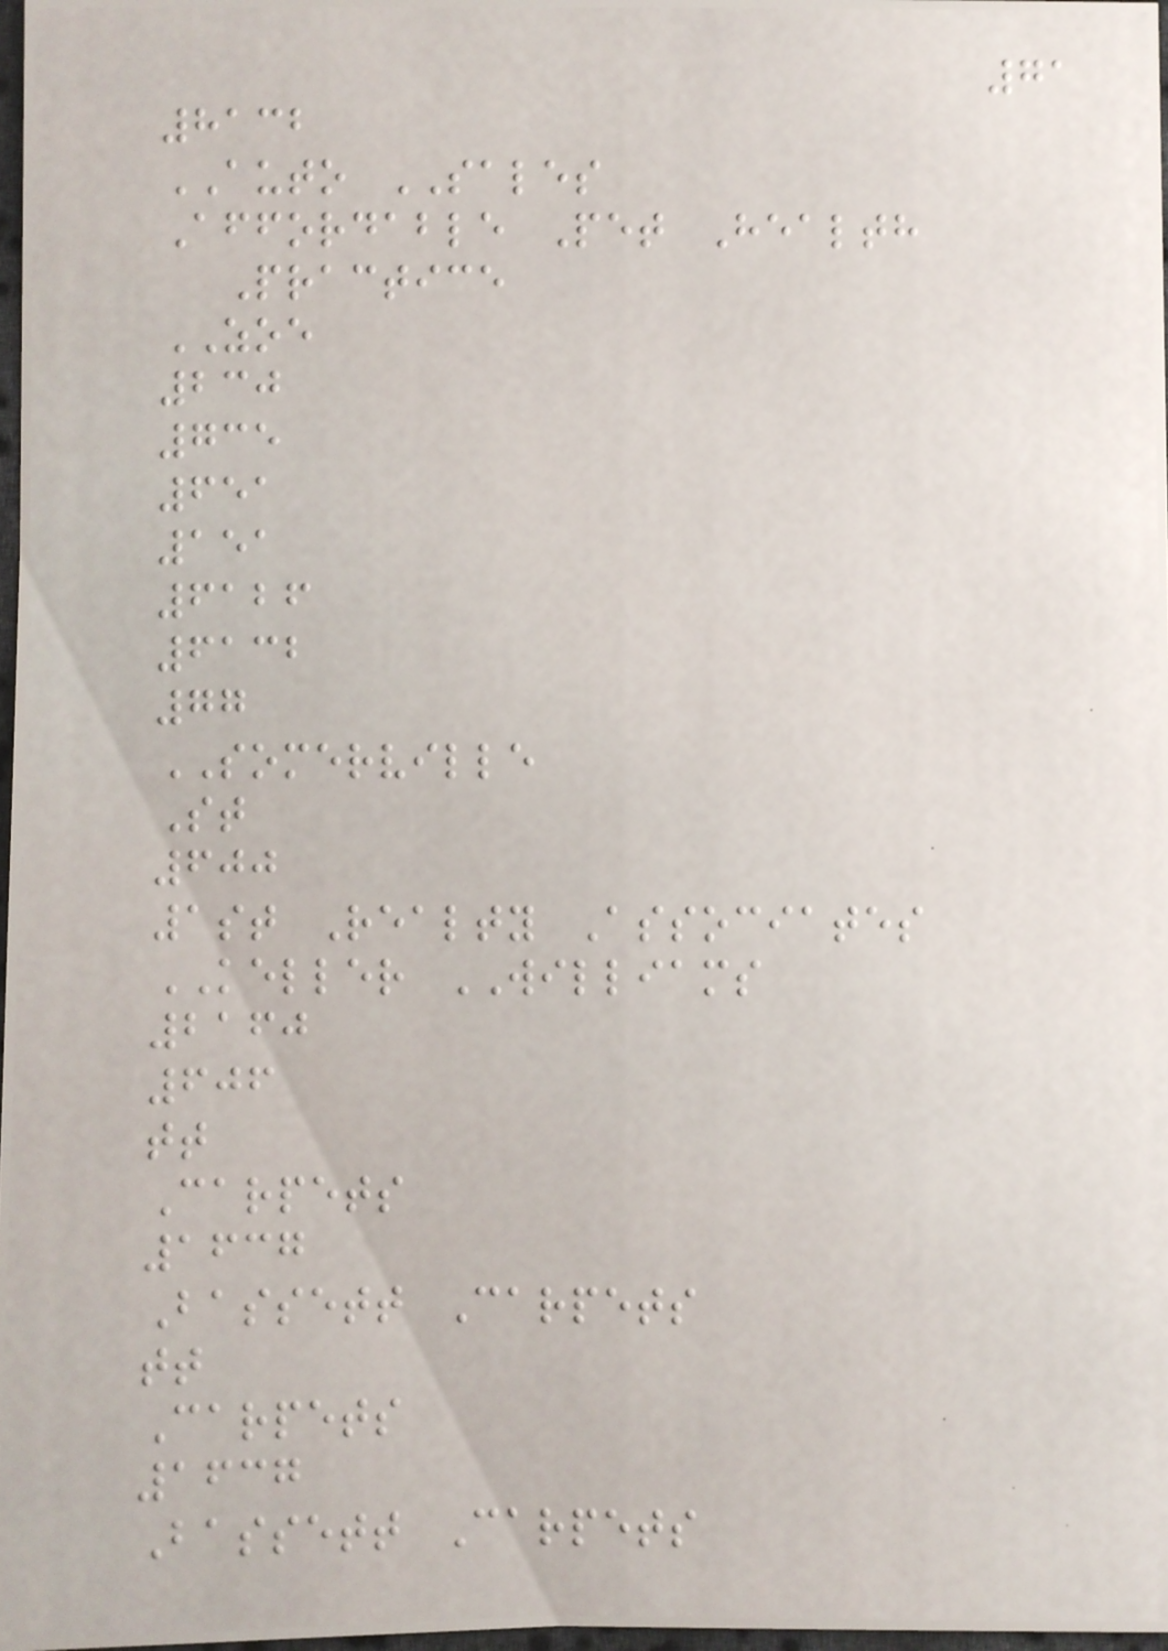71
8132
AUTO SALES
Affordable Pet Health
Practice
ZOE
230
735
651
151
6126
6132
77
SOMERVILLE
St
600
1st Realty Associates
KELLER WILLIAMS
2160
606
tt
Carpets
1637
Bassett Carpets
tt
Carpets
1637
Bassett Carpets
